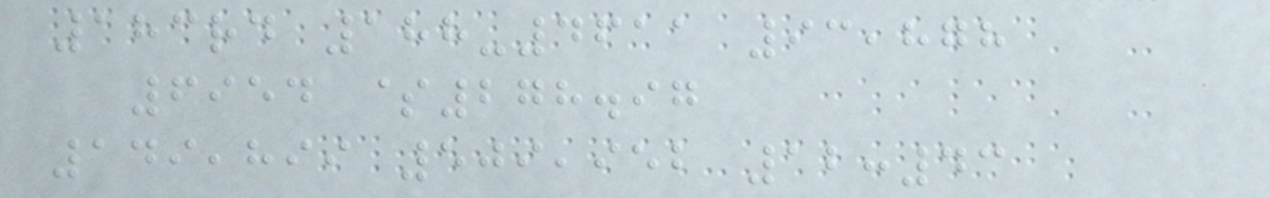183rd 188-4611 93,878
6954 $278.97
149,899 509,952 12:43
